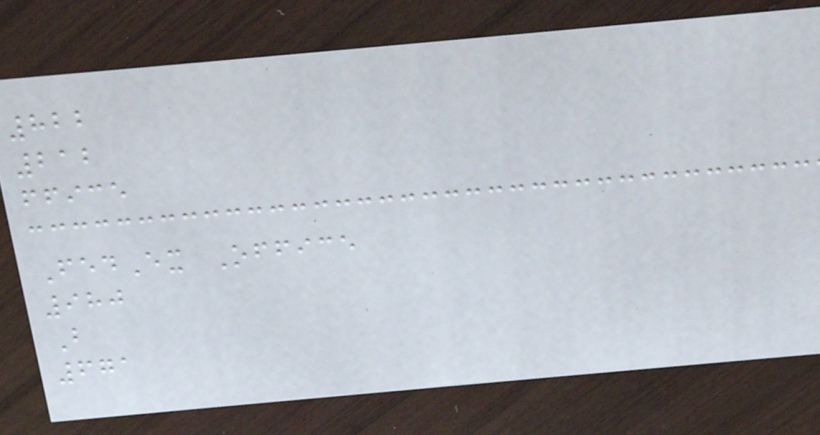822
212
ffice
FedEx Office
980
B
671
